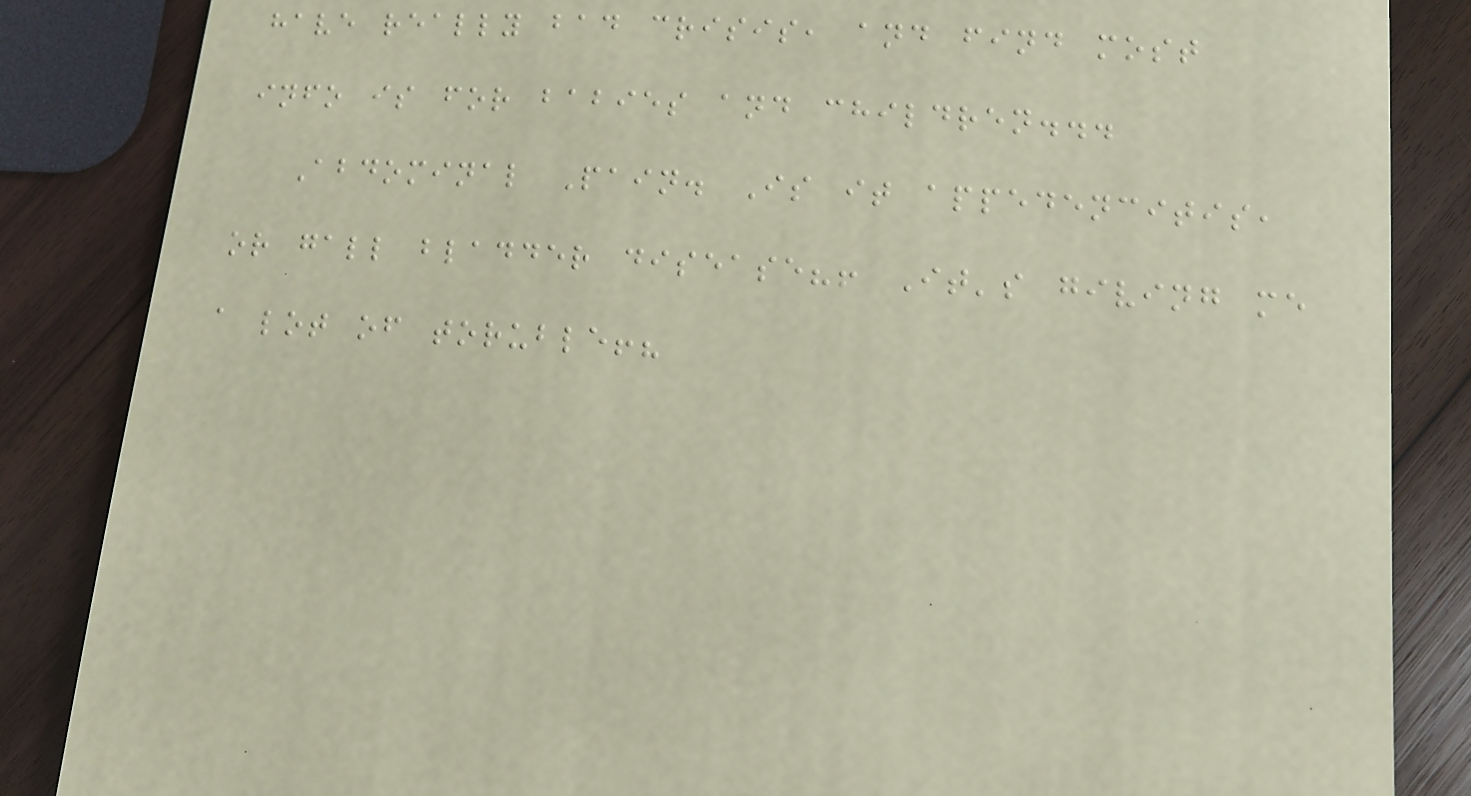have really bad crisis, and find most
info is for babies and children...
Abdominal Pain. Is it appedencitis,
or gall bladder disease?! It's giving me
a lot of toruble!?
